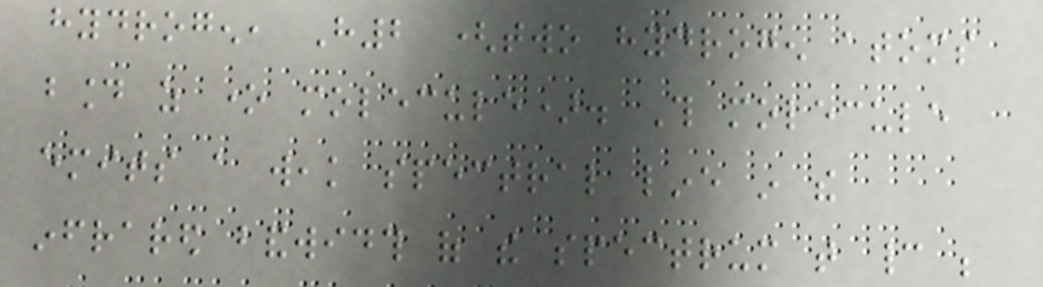hydrogen, H2 (two hydrogen atoms
bound as one molecule). This molecule
emits a weak spectral line in the
infrared bandwidth of the spectrum that cannot be
